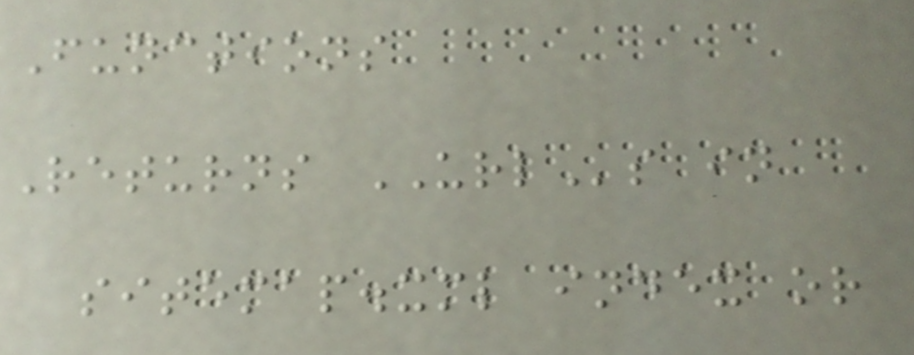Functions
Returns URLs in
sitemap.xml index or
